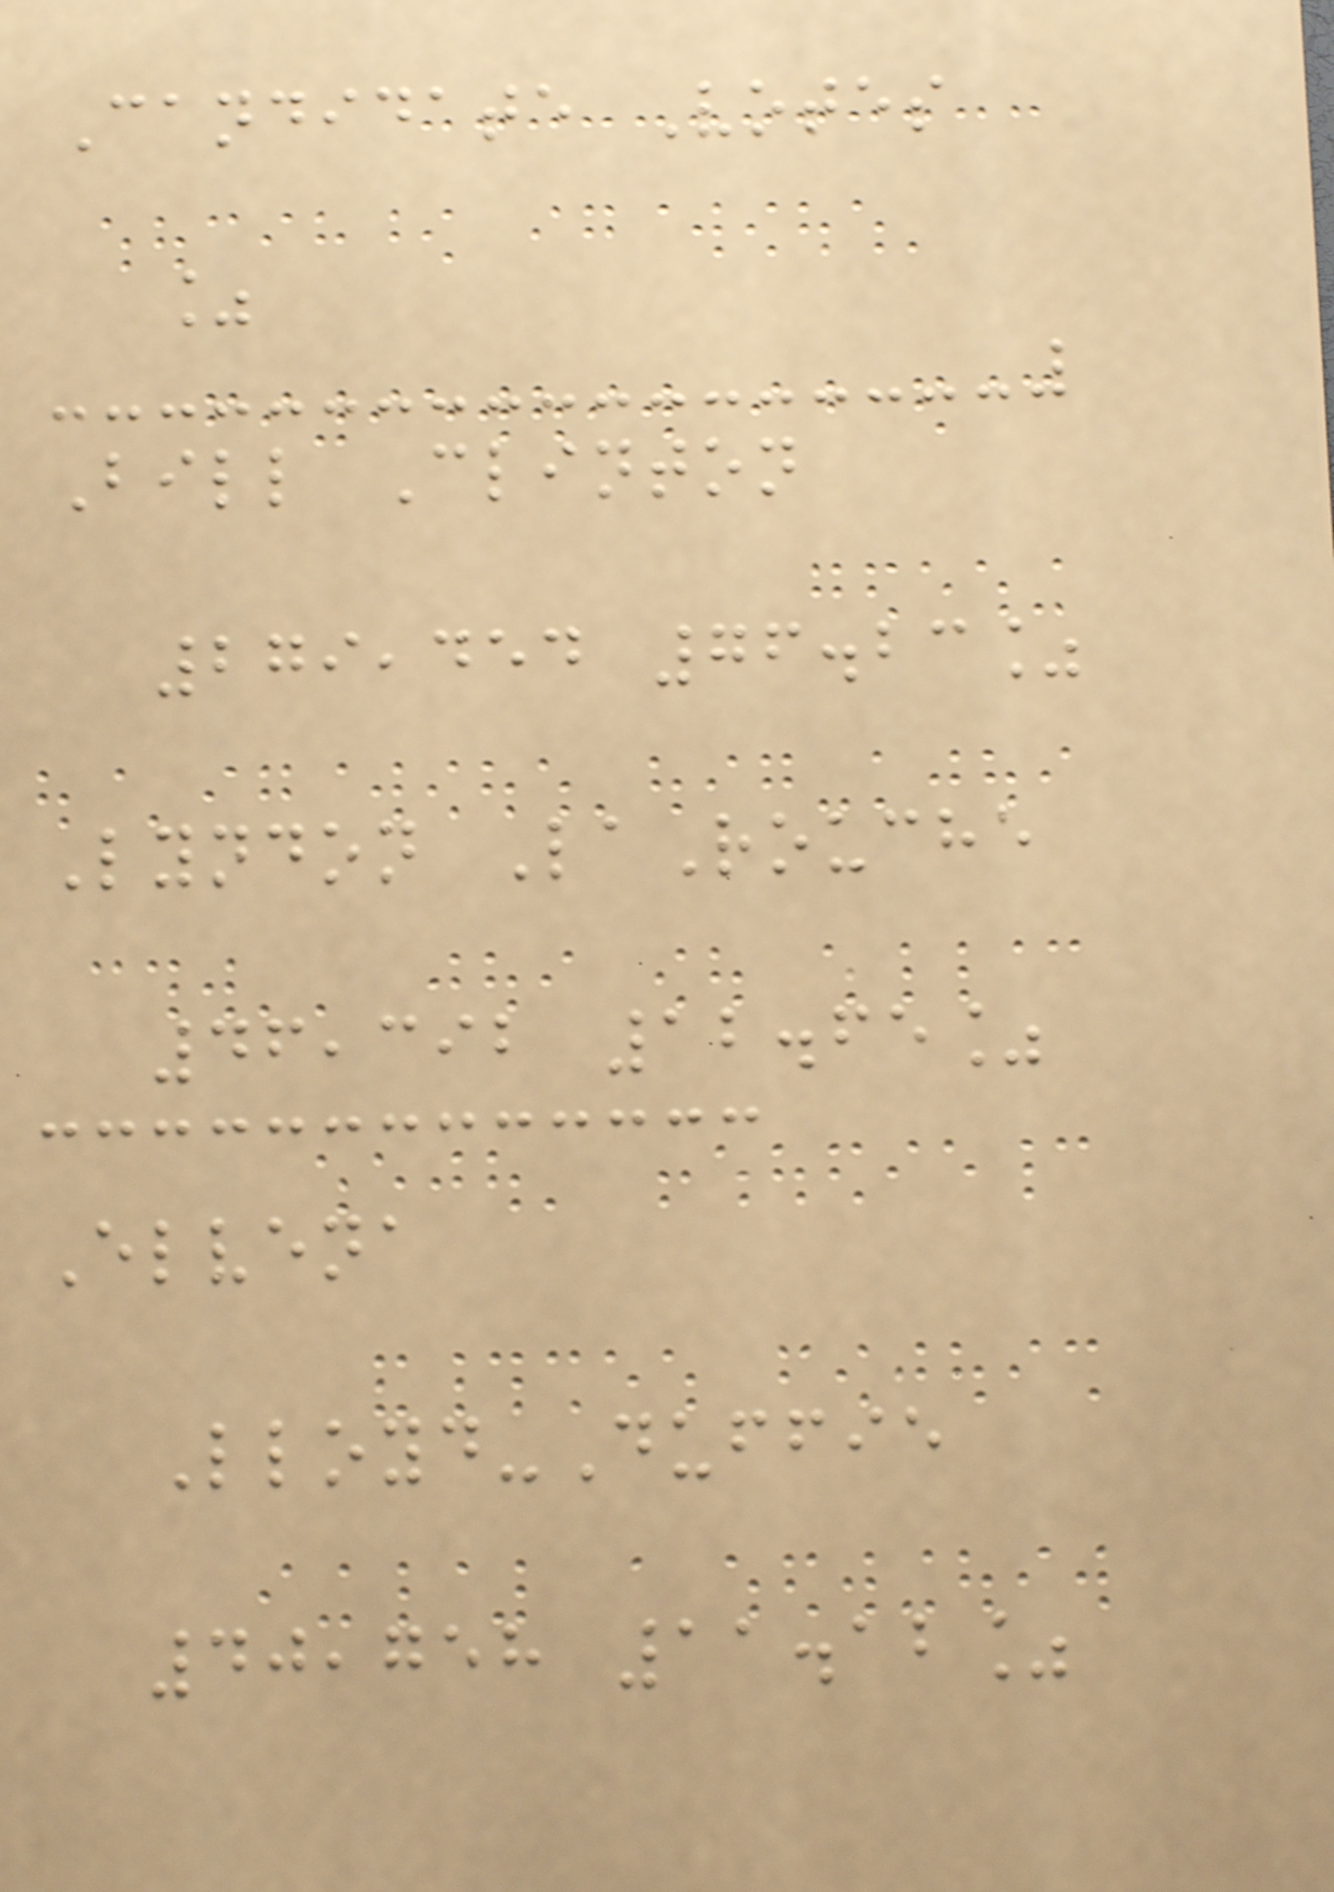Candidate Votes
%
Bill Clinton
279,454 76.23%
Lyndon LaRouche
46,392 12.65%
Elvena
Lloyd-Duffie
40,758 11.12%
